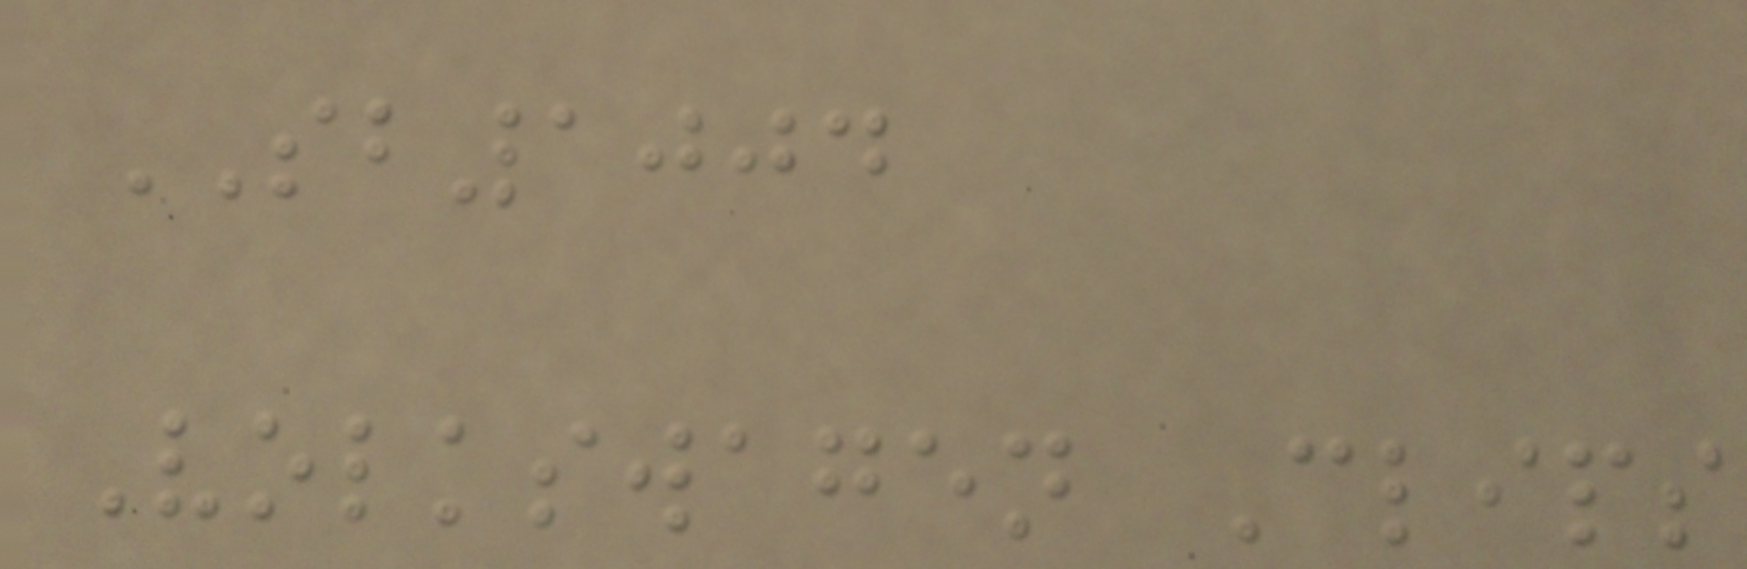SB1004
Volkswagen Clips
